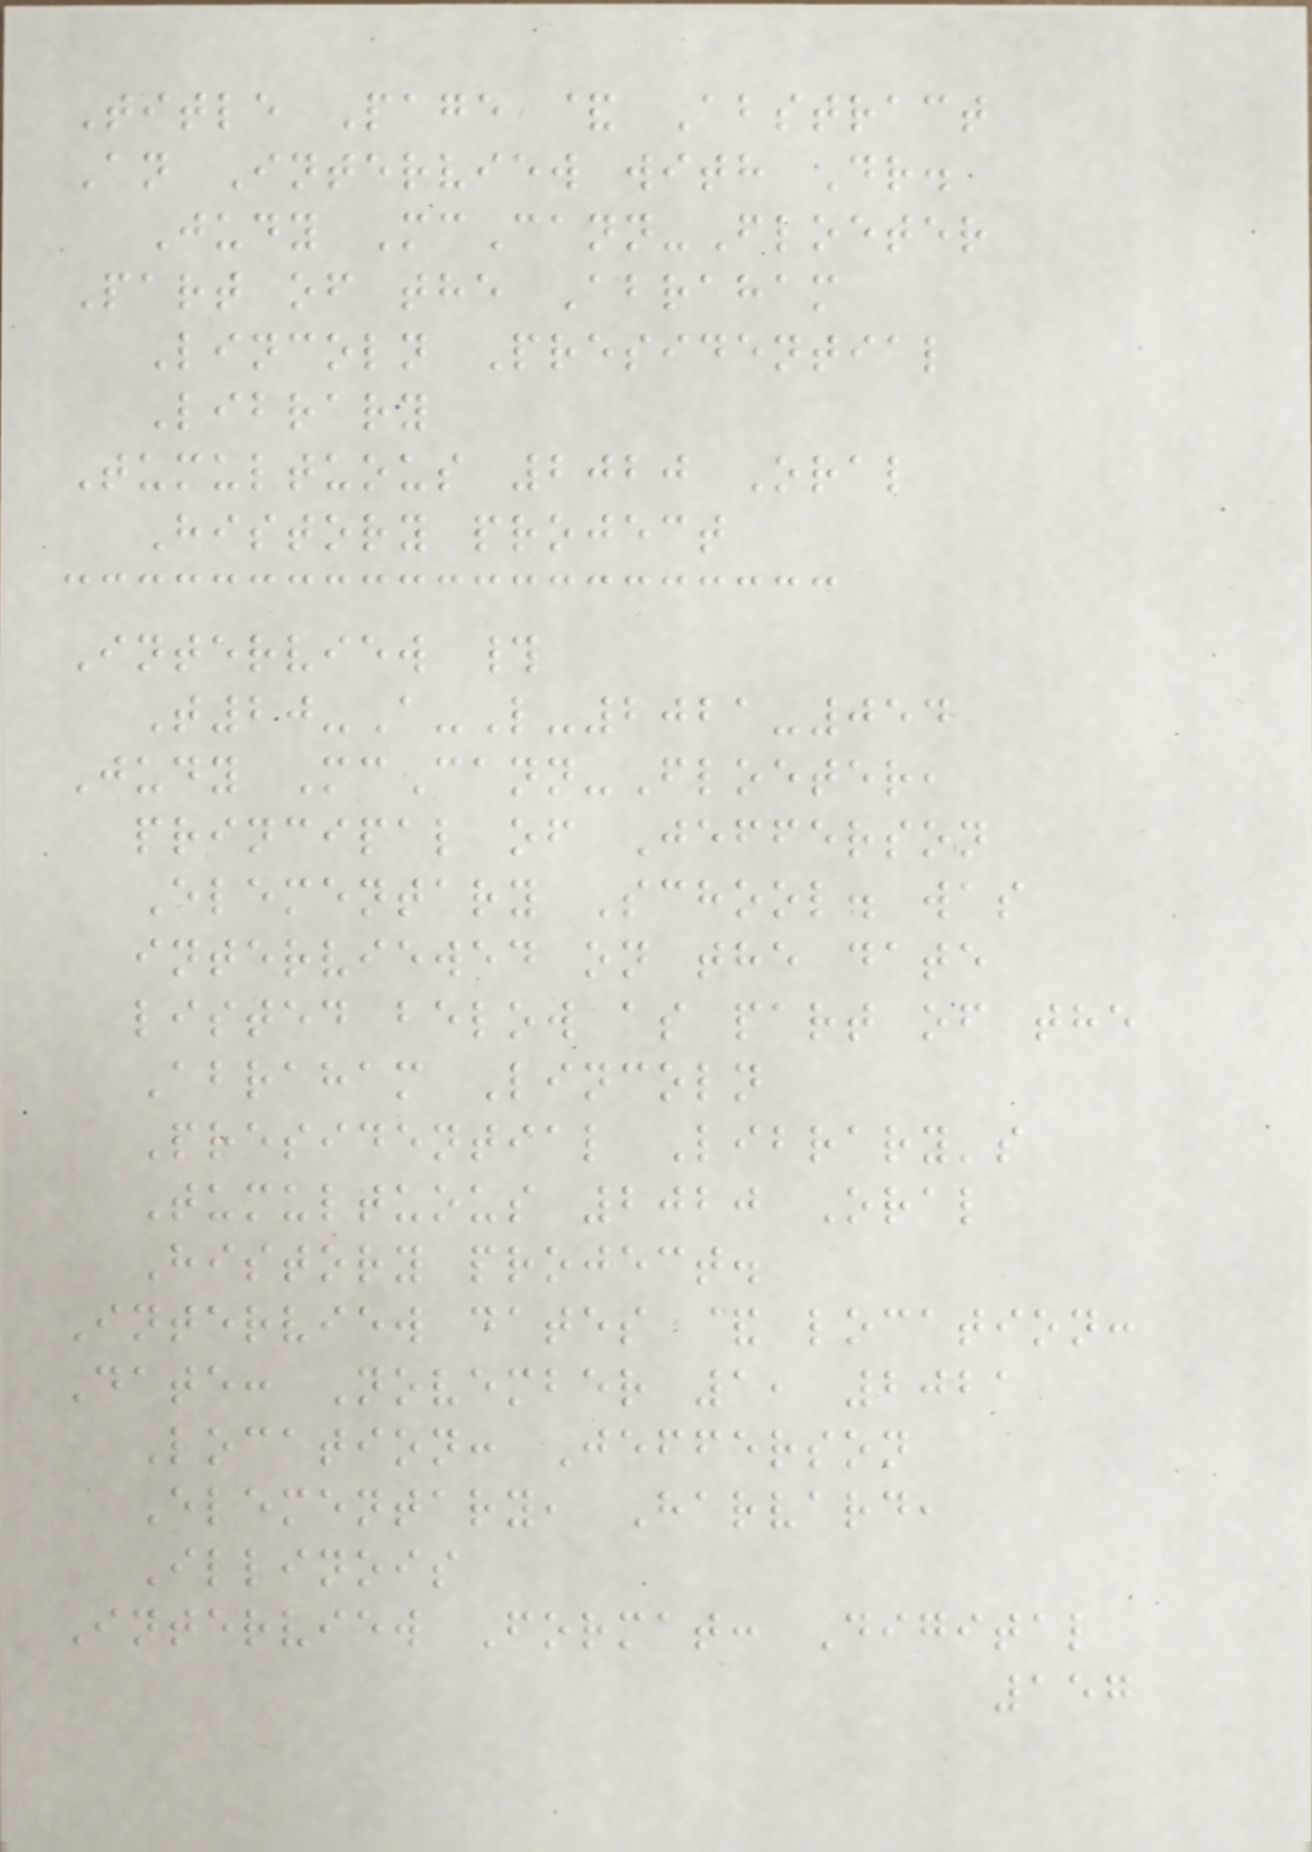Title Page & Abstract
An Interview with Dr.
Judy McCann-Floeter
Part of the Abraham
Lincoln Presidential
Library
Tumultuous 2020 Oral
History project
Interview #
T20-A-L-2021-054
Judy McCann-Floeter,
principal of Jefferson
Elementary School. was
interviewed on the date
listed below as part of the
Abraham Lincoln
Presidential Library's
Tumultuous 2020 Oral
History project.
Interview dates & location:
Date: November 1, 2021
Location: Jefferson
Elementary, Harvard,
Illinois
Interview Format: Digital
157
